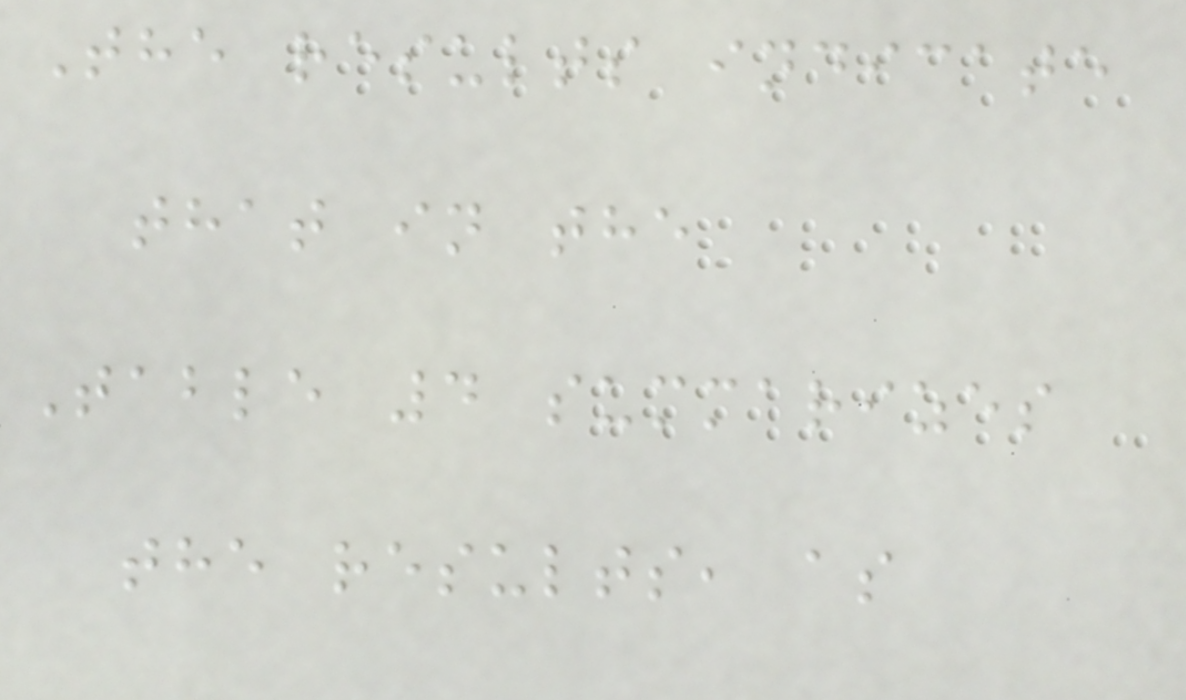The results indicate
that in the
Table 4 summarizes
the results, as
